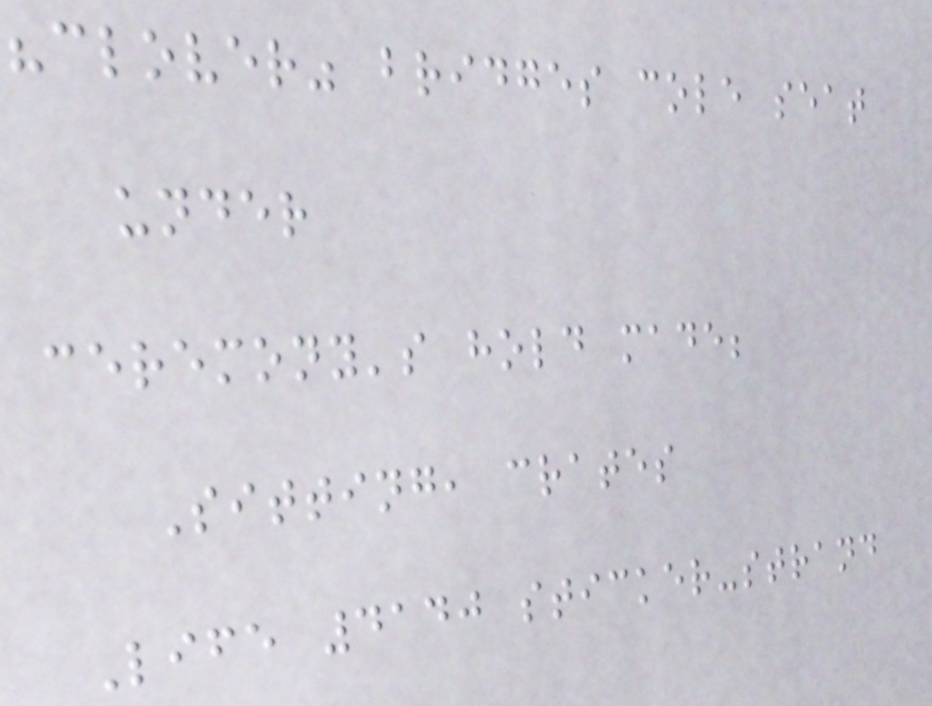"clover" bridges cole seat
under
ceremony's hold made;
Sitting, crates
Life 4140 sticker-strand
